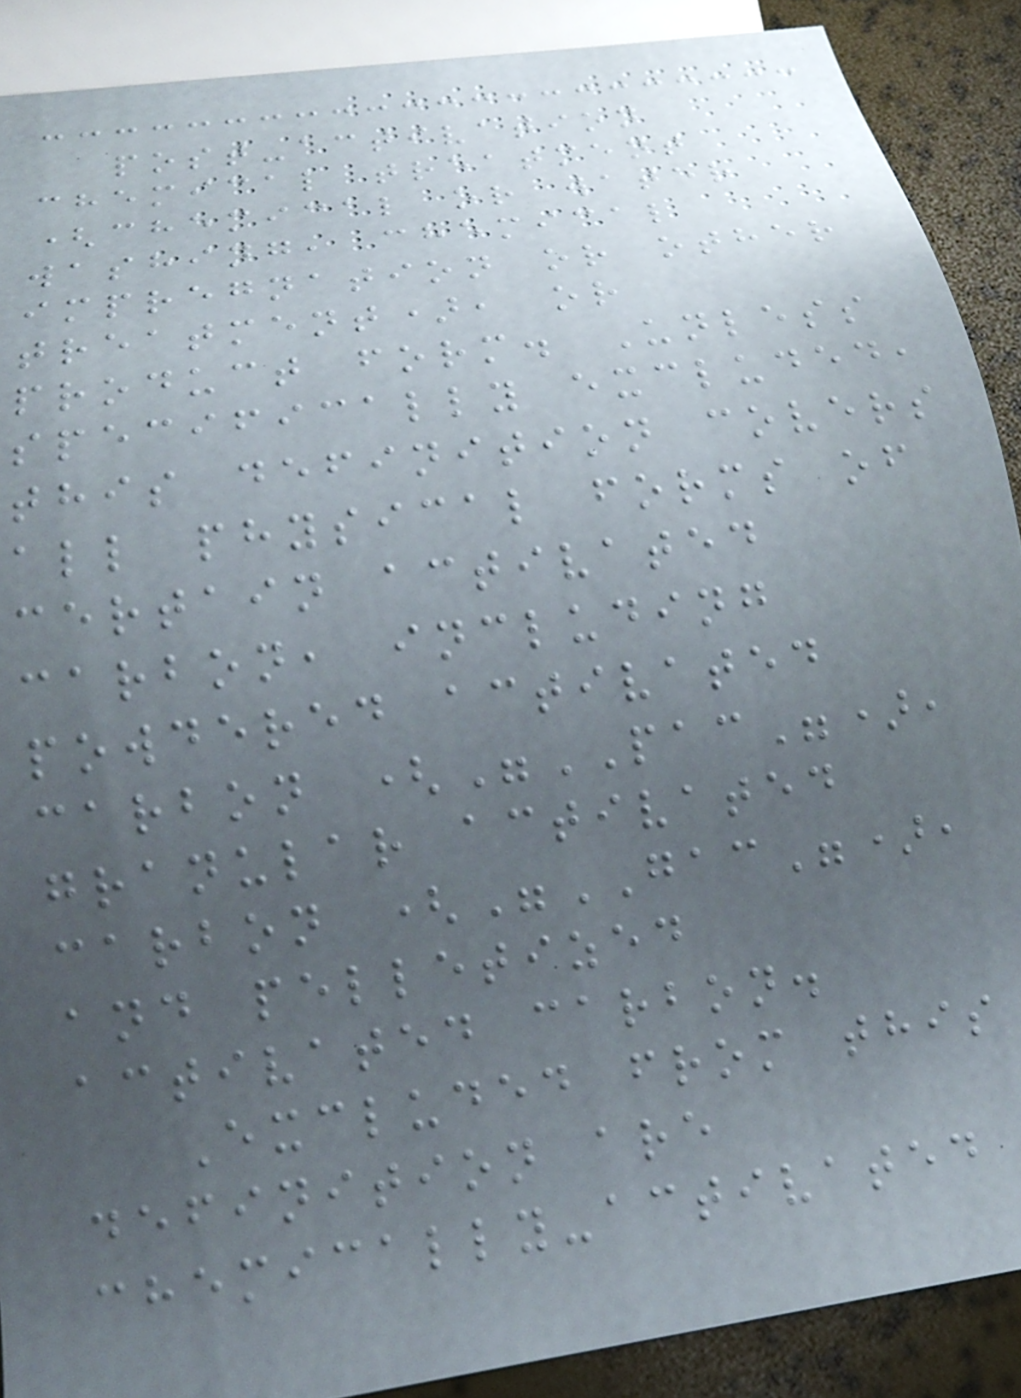post-activation
chemical treatment
(chemical or water
washing, chemical
impregnation or other
treatment), or
product form. Unless
specifically excluded,
this definition covers
all physical forms of
certain activated
carbon, including
powdered activated
carbon ("PAC"),
granular activated
carbon ("GAC"),
and pelletized
activated carbon.
Excluded from this
definition are
chemically-activated
